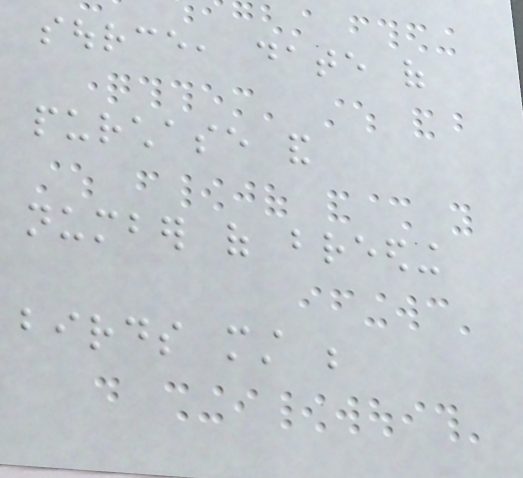source, date of
purchase and
number of breeding
birds must be
